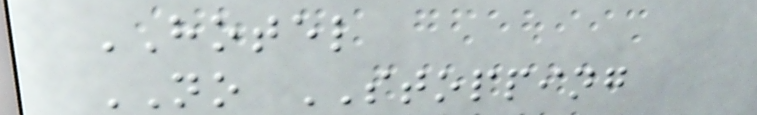HOTEL
NO STOPPING
